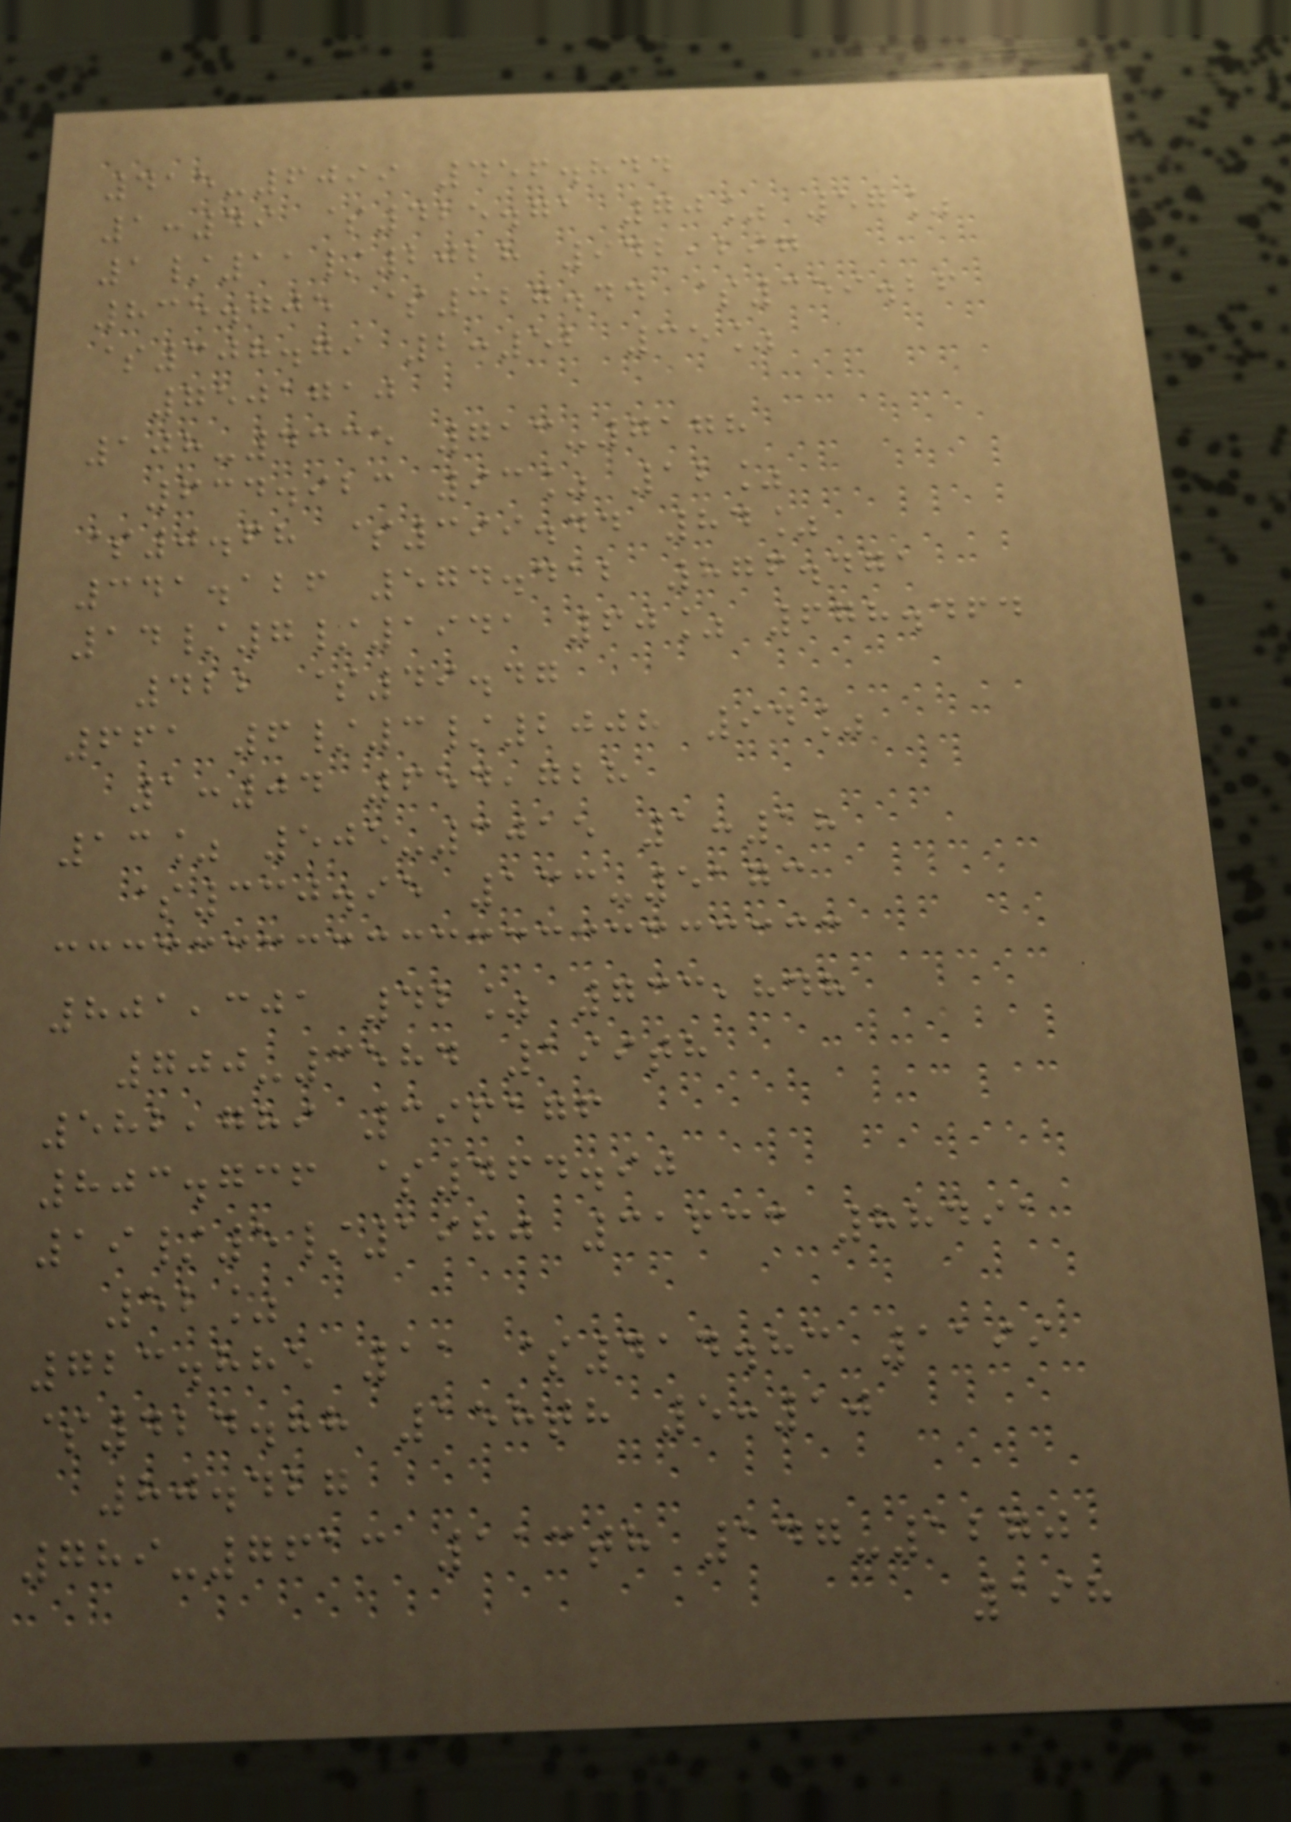415-6099 456.844
1:49 $425.71 70% 57%
1/11/2028 942,297
835.705 $327.44 $359.26
$308.79 2:52 35%
7501710
108-4335 713-7178
634.923 93% 12%
$0.68 $399.44 84%
341.126 574.412 876.471
14/7/1941 60% 678.464
422 $49.47
661 6/3/2008 94%
1:04 654,728
13% 505-3015 1:18
$330.95 133-5173
801,301 42% 733,848
700-3584 199th
582,789 396176
803.736 $464.90
19/5/1980 31633 88491
52%
723.885 11 $414.83 1199
$424.88 158th 5:10
80.427
789-7613 113th 147-1270
198
